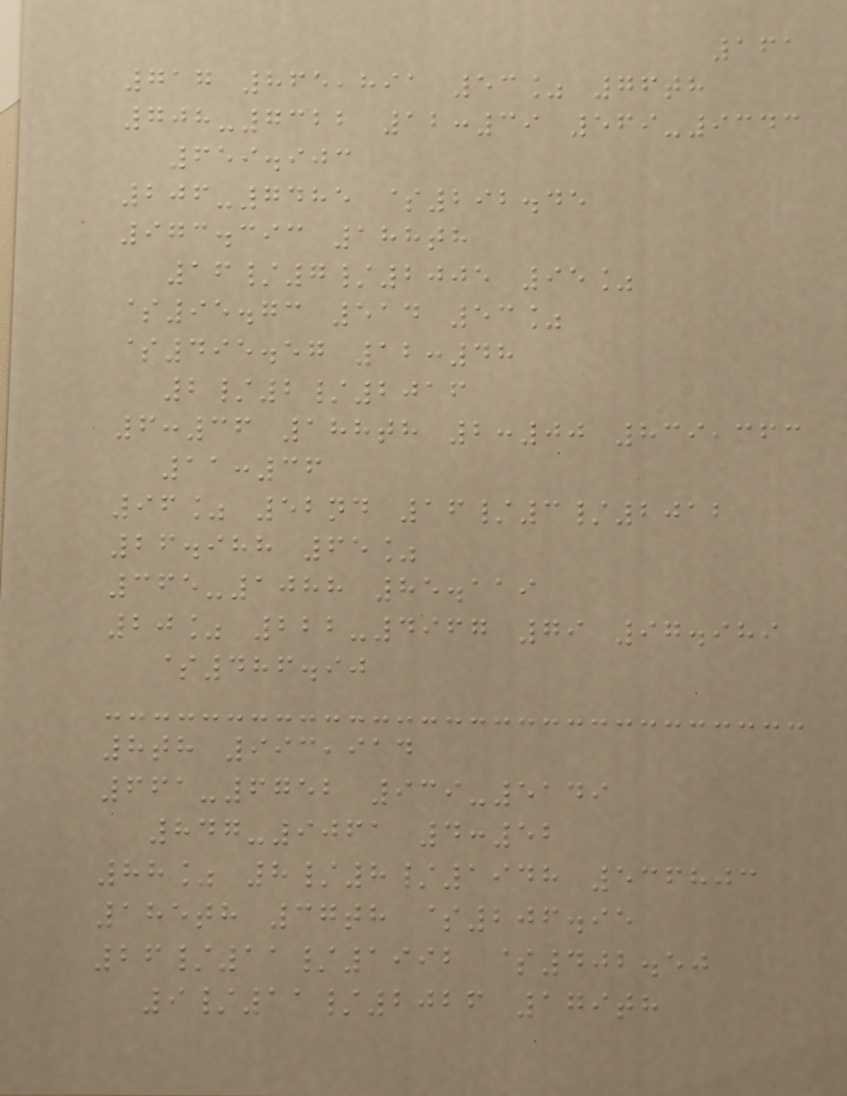161
717 865,891 53% 76th
708-7322 12:39 569-9343
659.903
206-7485 $292.45
973.393 188th
16/7/2005 95%
$95.73 514 53%
$495.57 12:48
2/2/2016
6:36 188th 2:00 839,363
11:36
96% 52nd 16/3/2012
26.988 65%
365-1088 85.119
20% 222-4967 79 97.989
$486.90
8th 993,914
661-6752 939-5149
847-9061 4:52
88% 8/8/1948 536803
185th 37th $206.95
26/11/1992 $402.50
9/11/2026 179th
